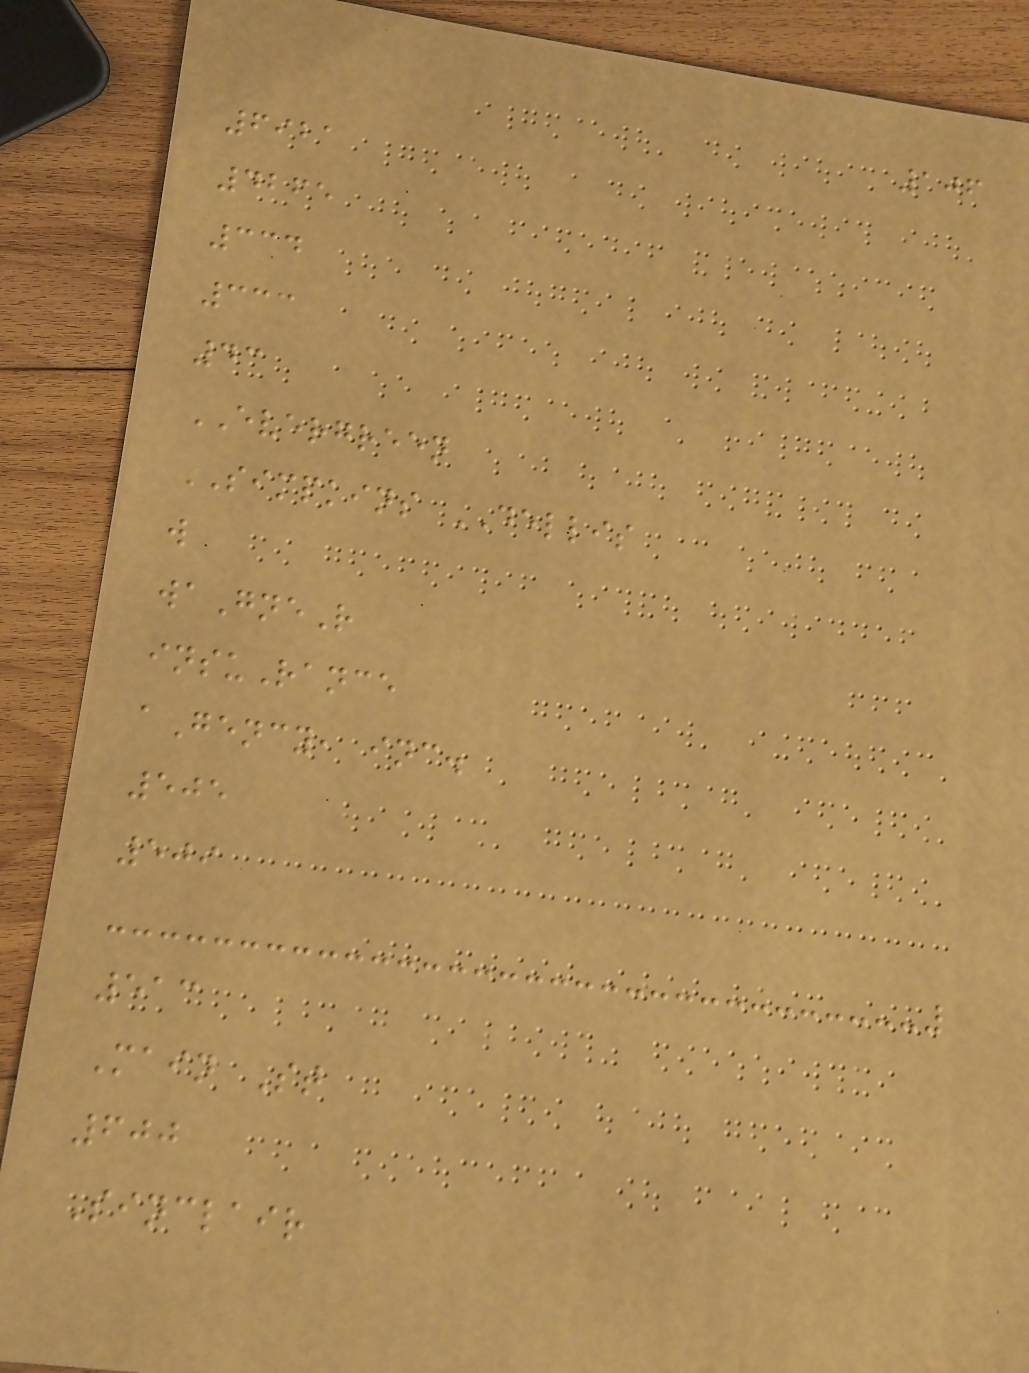106
6921
4265
334
333
43
EVERGREEN
SIMPKINS DELLIS
w
waGneR
insuRance
aGency, inc.
505
509
513
Main St
600
Sinclair
